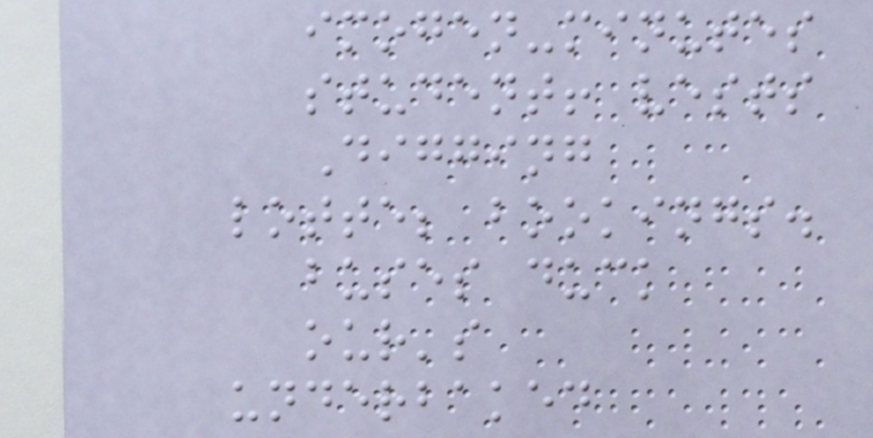imogen-minutes
student! vests
Digging
lotte; bookings.
buses duck
our's
underbaked
